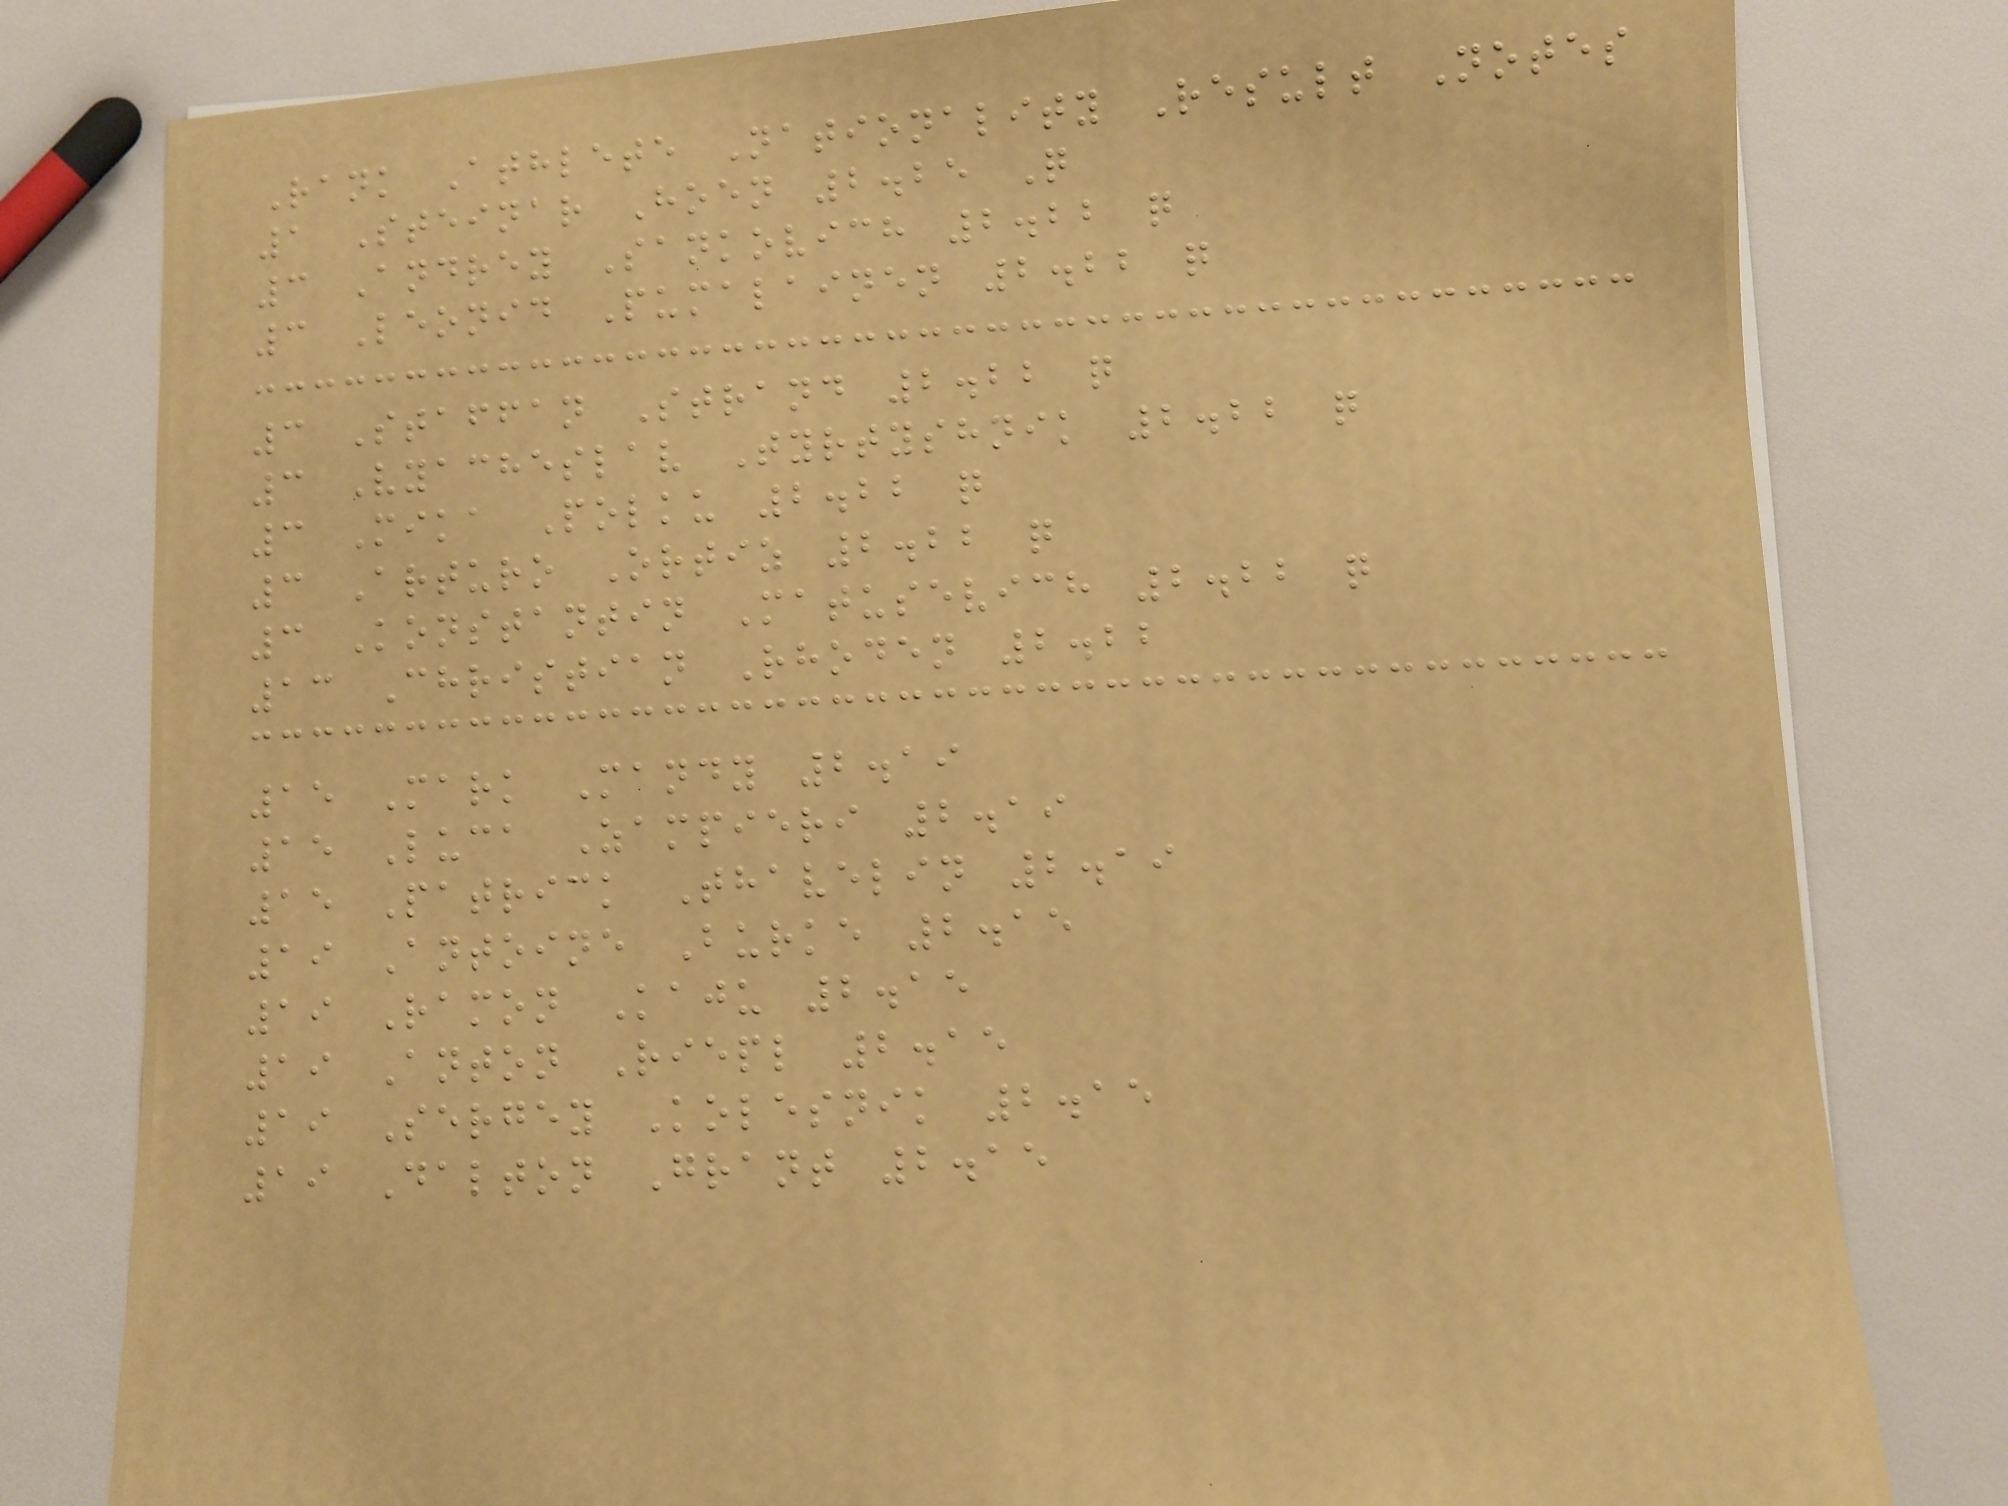Rank Athlete Nationality Result Notes
1 Steinar Hoen 2.25 Q
3 Andrey Sankovich 2.22 q
3 Leonid Pumalainen 2.22 q
3 Staffan Strand 2.22 q
3 Vyacheslav Tyrtyshnik 2.22 q
3 Mika Polku 2.22 q
3 Arturo Ortiz 2.22 q
3 Konstantin Matusevich 2.22 q
13 Christian Rhoden 2.22
15 Mark Mandy 2.19
15 Luca Zampieri 2.19
15 Patrick Thavelin 2.19
19 Antoine Burke 2.15
19 Ramon Kaju 2.15
19 Anton Riepl 2.15
19 Sergey Kolesnik 2.15
19 Dalton Grant 2.15
